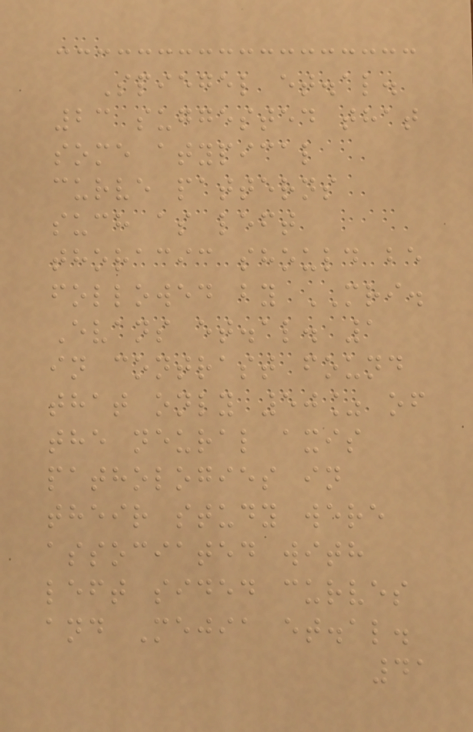Spiegel et.al.
23 suggested that
some atypical
curve patterns
such as left
thoracic should be
followed by MRI.
Evans et.al. 1
in contrast found
that only 50% of
the neural axis
pathologies in
their study were
associated with
left sided curves
and Mejia et.al.
41
